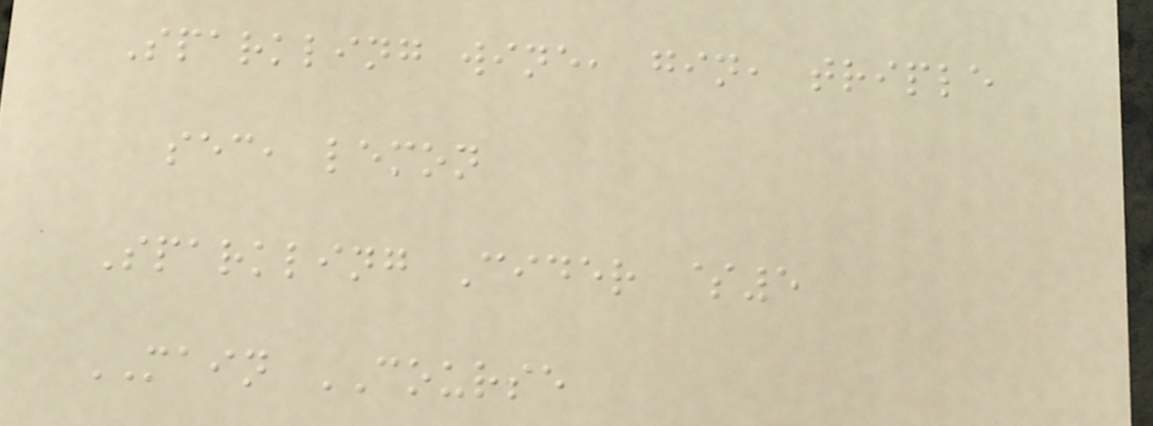Sparkling wine, gin, triple
sec, lemon
Sparkling Cider $5
MAIN COURSE
